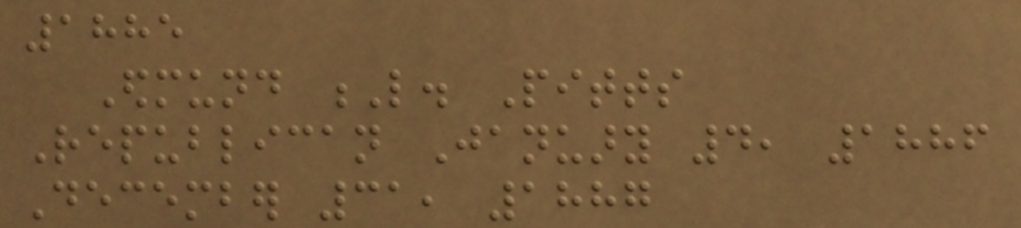1885
Edmund L. Pitts
Republican January 4, 1886
December 31, 1887
